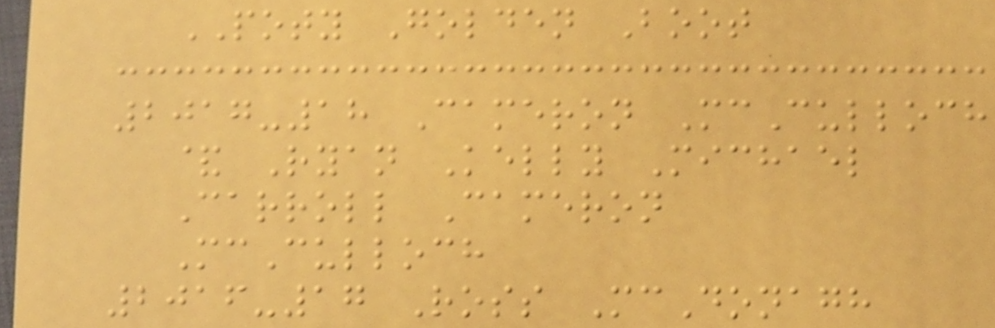POTY Golden Boot
2017-18 Cameron McCulloch
& Ryan Kelly Michael
Carroll Cameron
McCulloch
2016-17 Ross McDonagh
